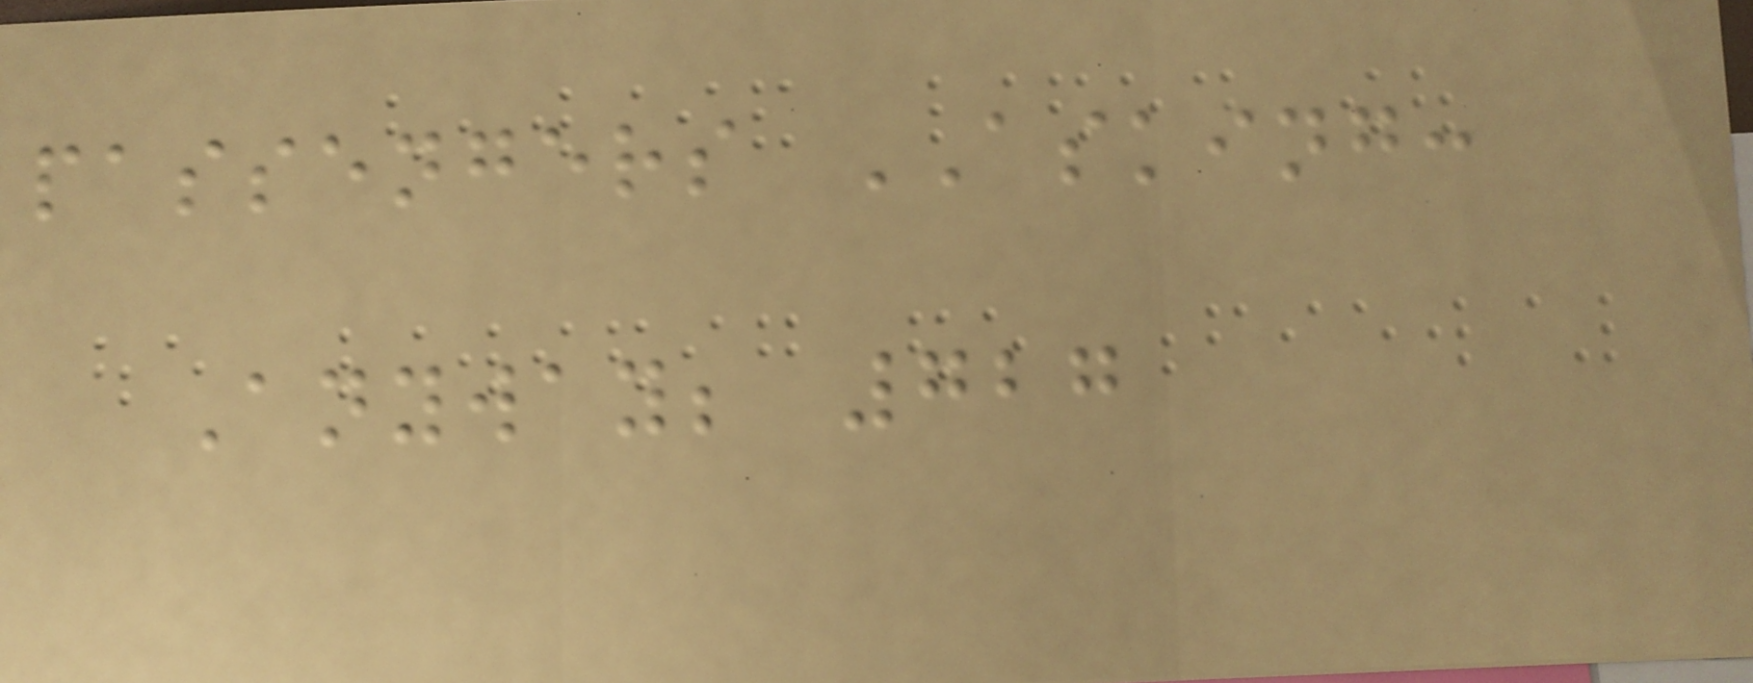passengers ASKING:
Anyway; 727
